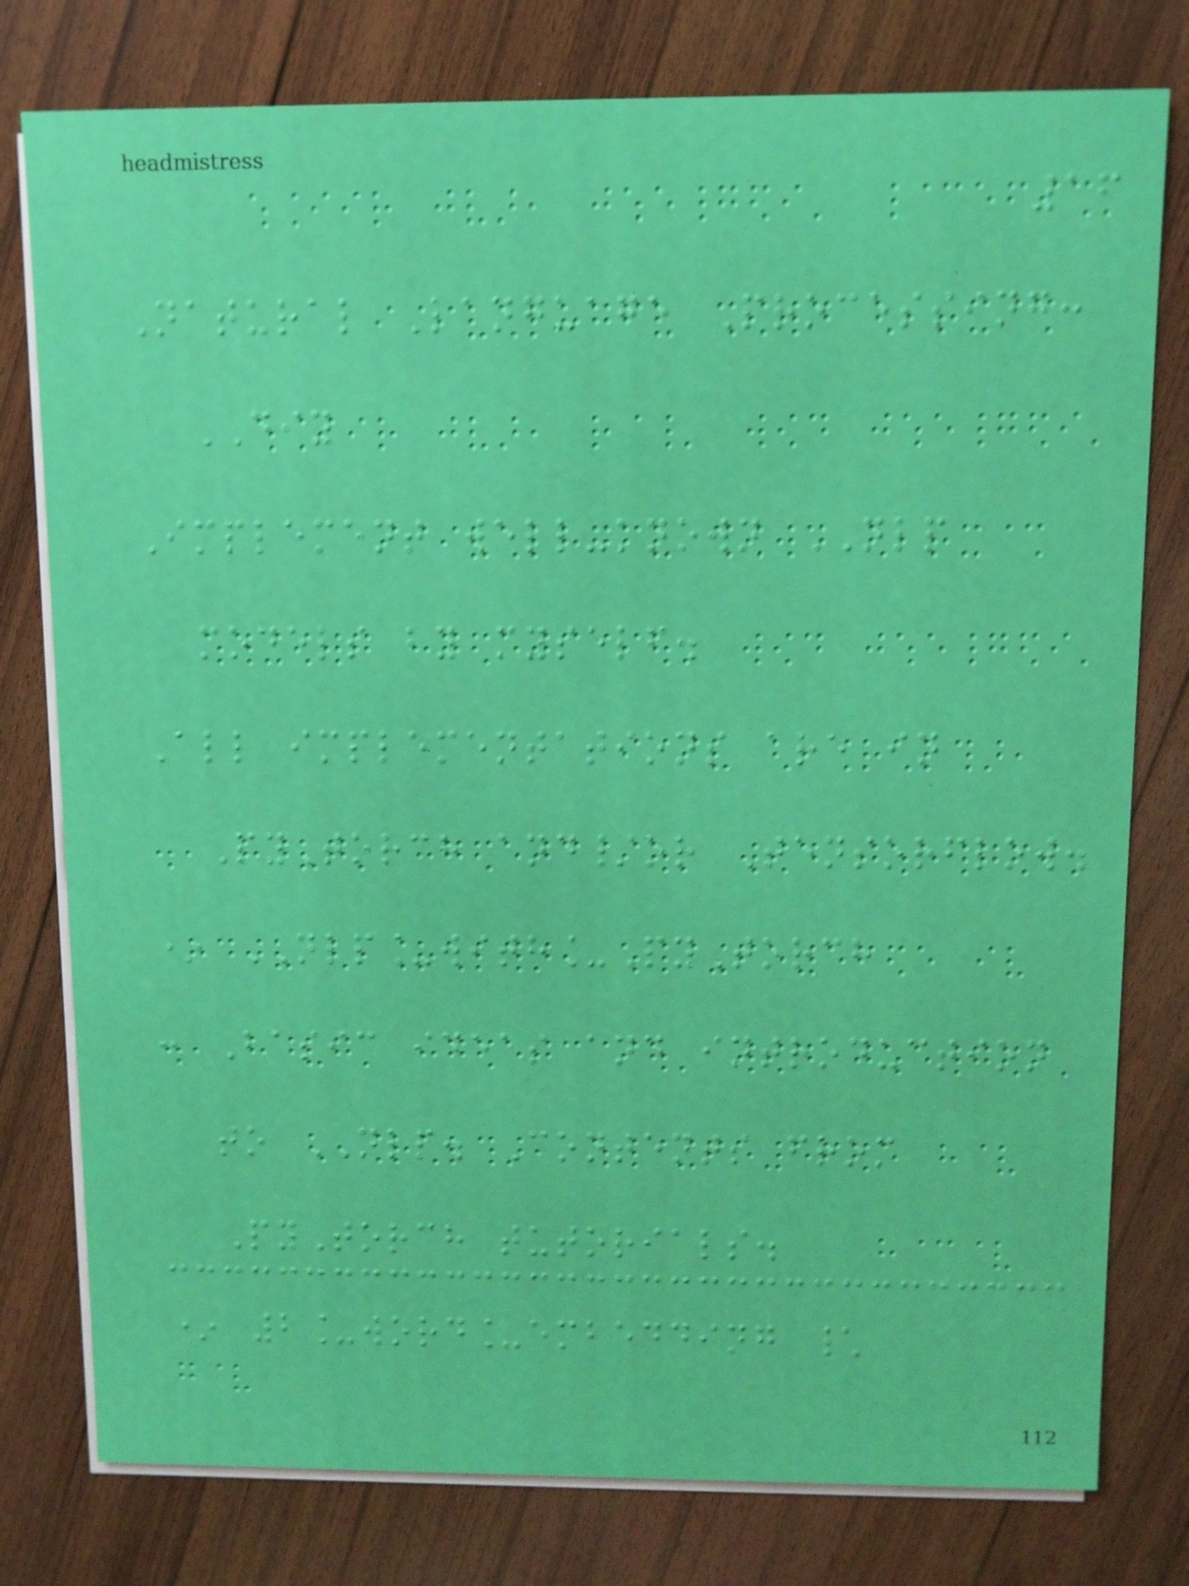16
Natural Language Processing:
DIY
Implement well-known NLP
models by myself.
All implementations are in
PyTorch and/or Tensorflow.
* NLP_with_PyTorch
: Basic ideas and introduction
to NLP. Contents from
PyTorch tutorials.
* 2_word_embedding \
